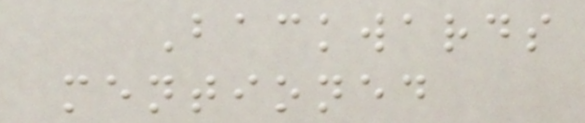Backwards
mentioned
